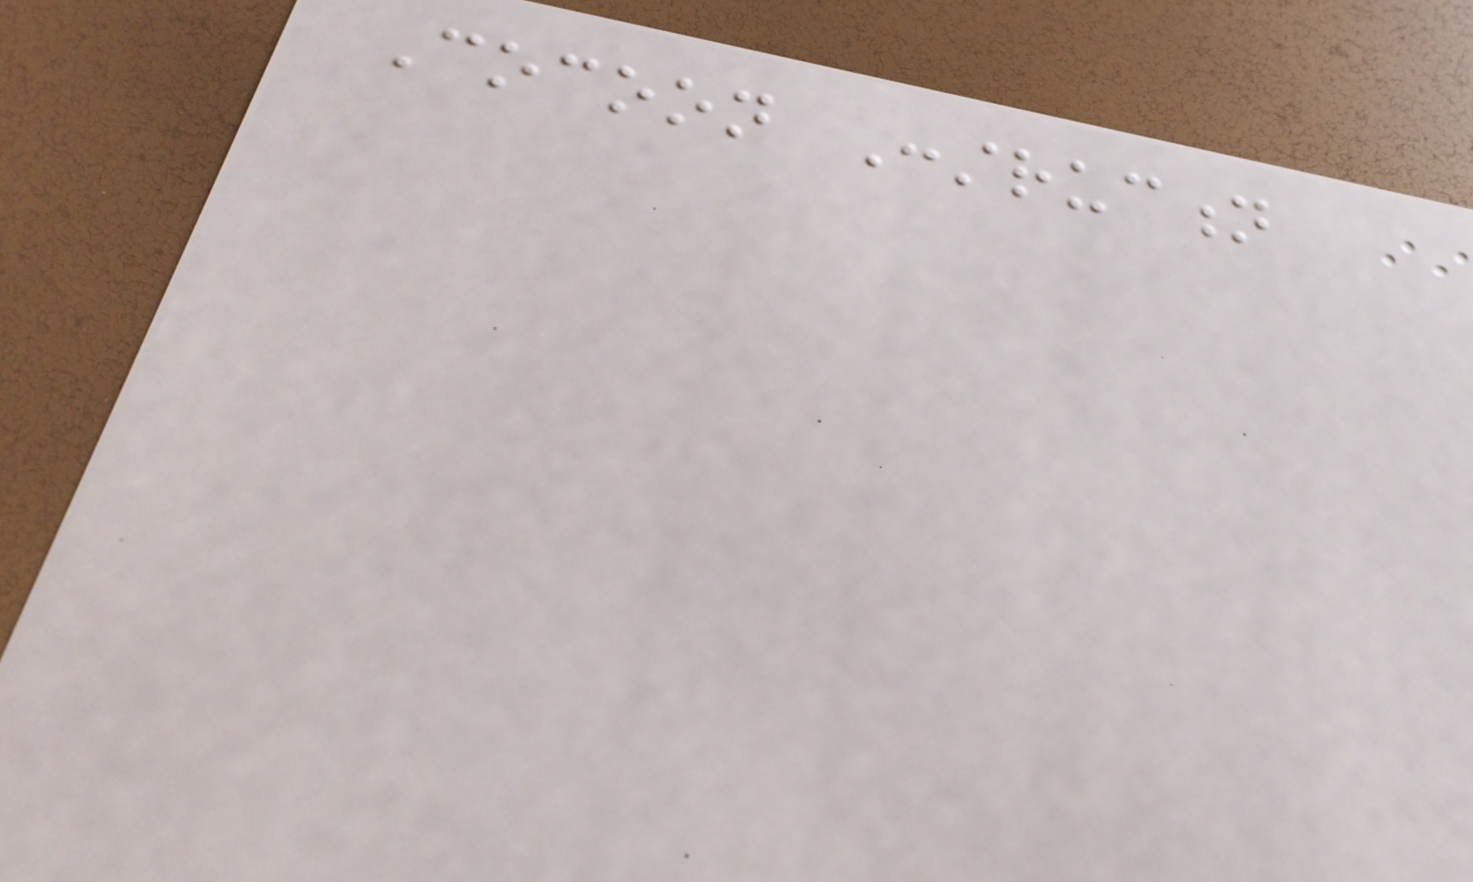Cocoon Construction
